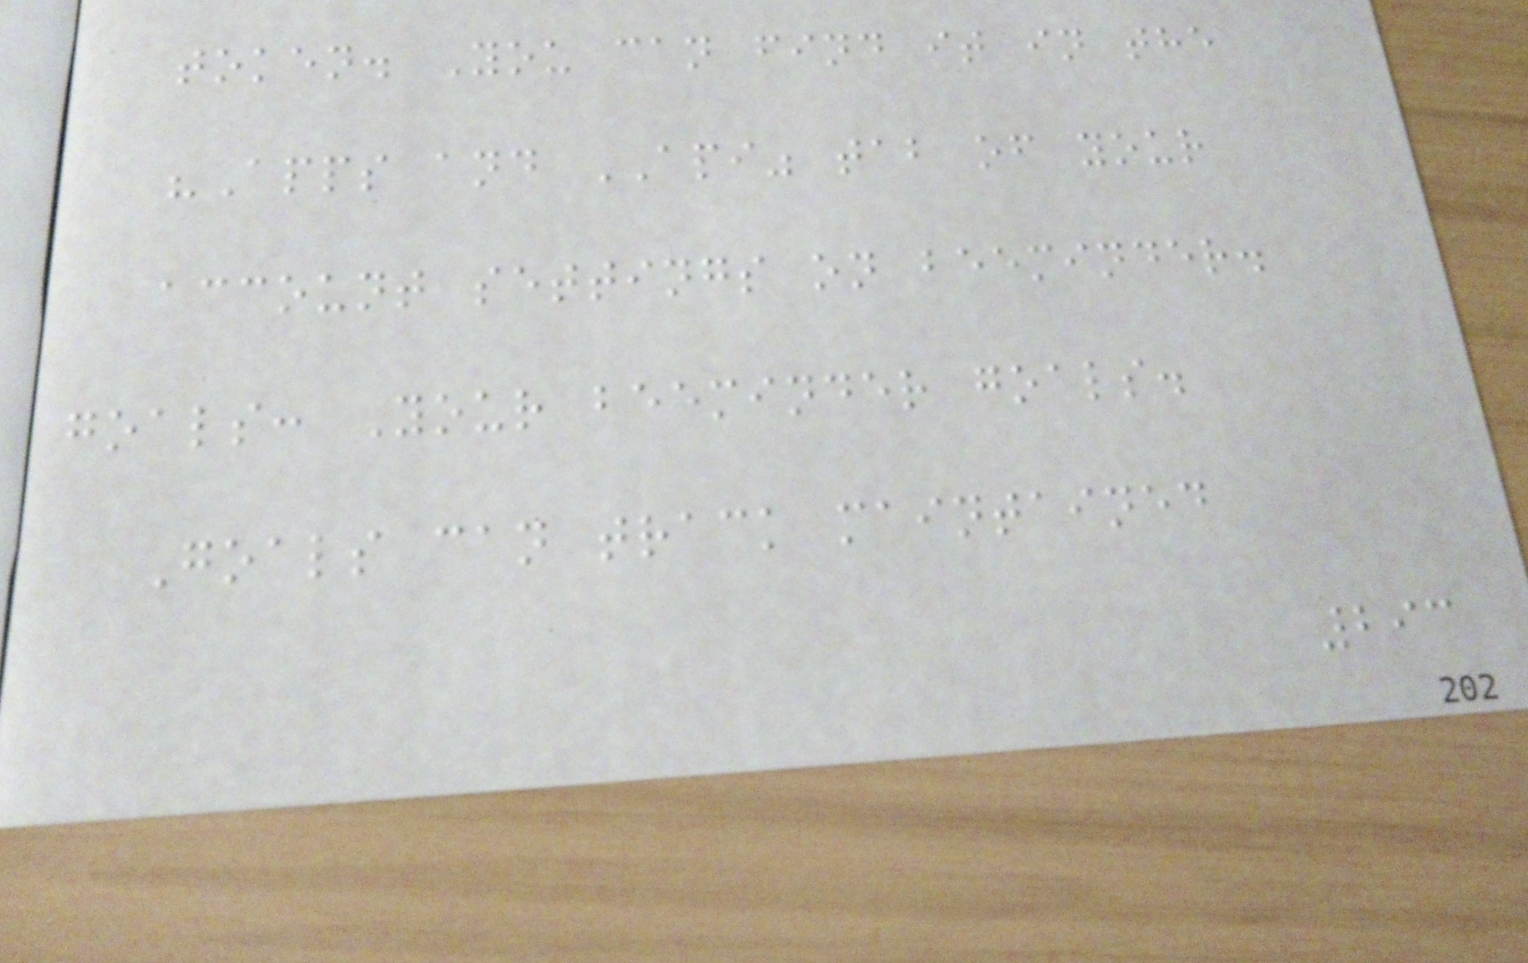token. You can find it in the
"Apps and API" tab of your
account settings on beeminder.
goals: Your beeminder goals.
Goals can track maintained
293
